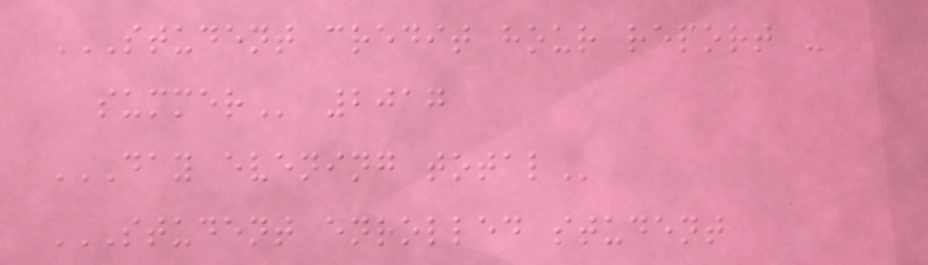STUDENT CREDIT HOUR REPORT -
SUMMER 2017
DAY EVENING TOTAL
STUDENT ENROLLED STUDENT
